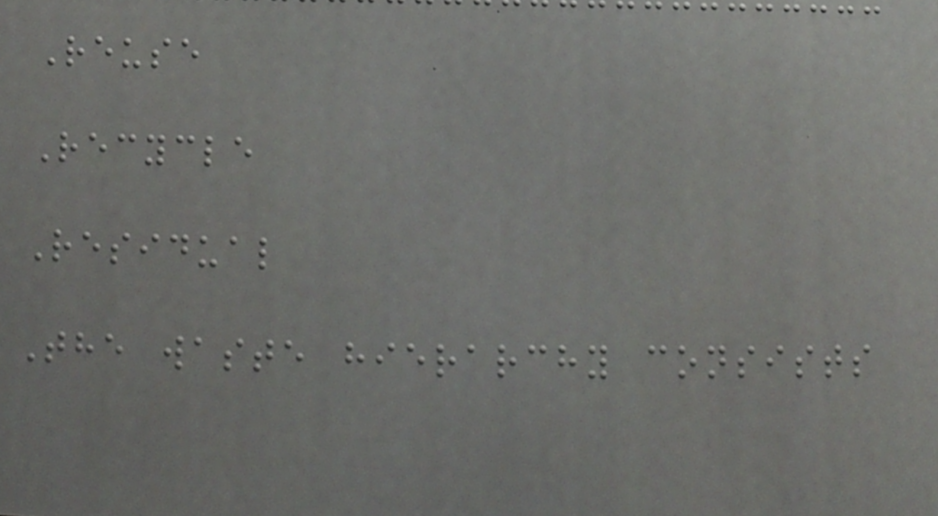Reuse
Recycle
Residual
The waste hierarchy consists
